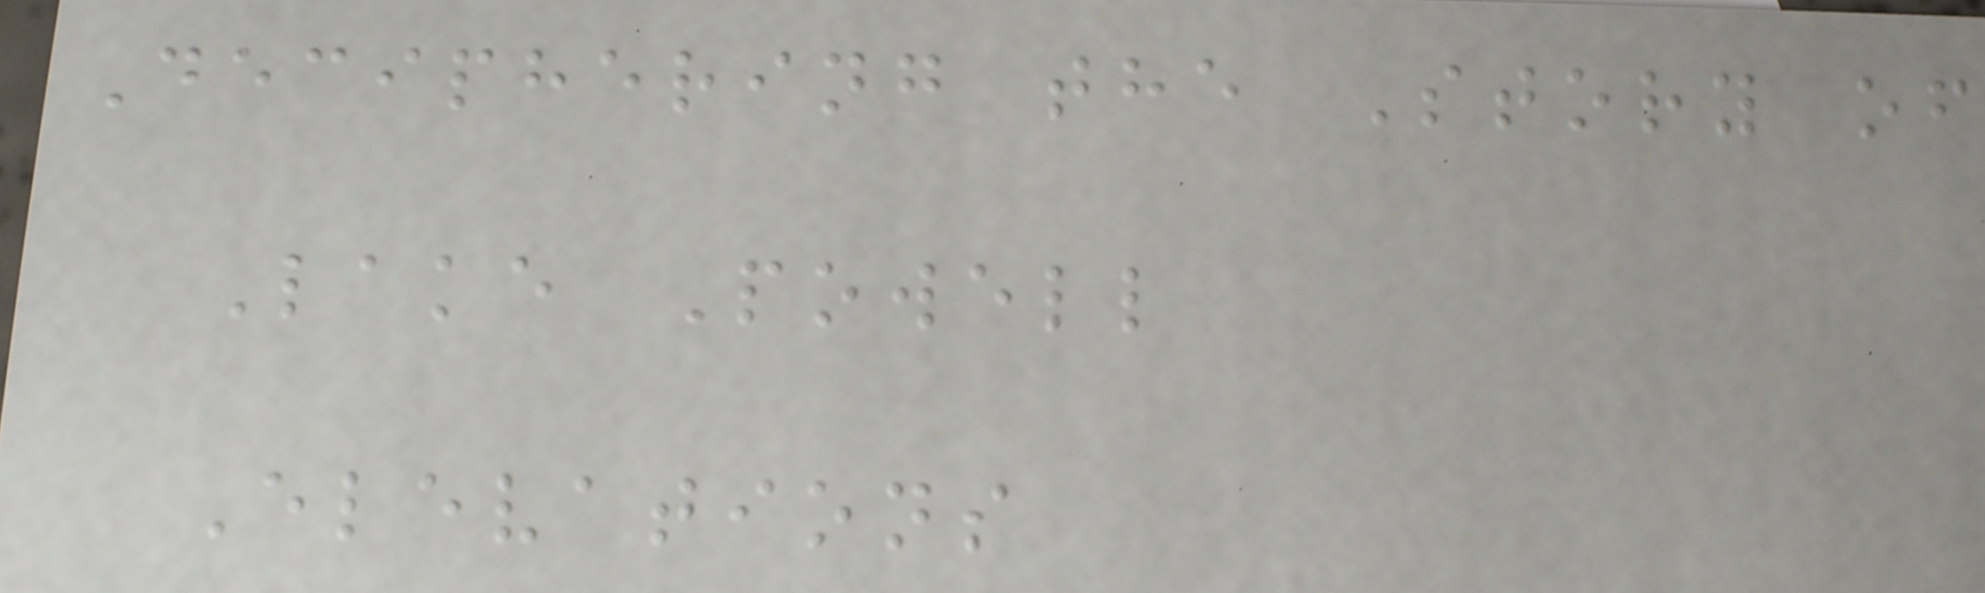Deciphering the Story of
Lake Powell
Elevations
